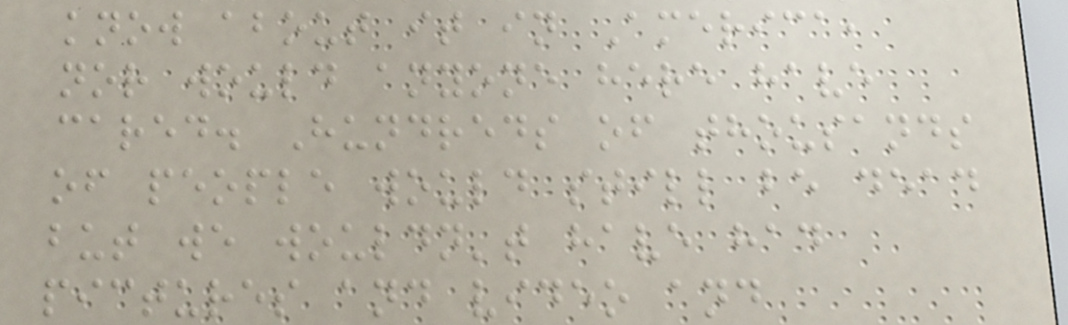know about it in America,
nor would anyone here have
cared. Hundreds of thousands
of people would still be dead
but we wouldn't have had
pictures and video and
